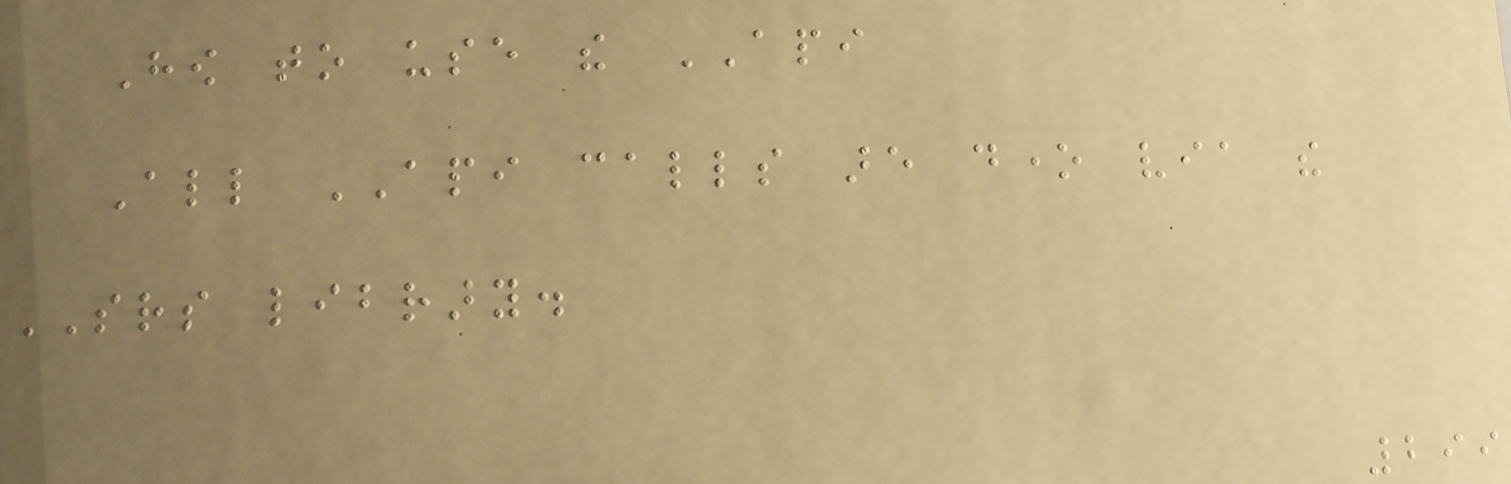How to use the API
All API calls are done via the
SRS library.
299
